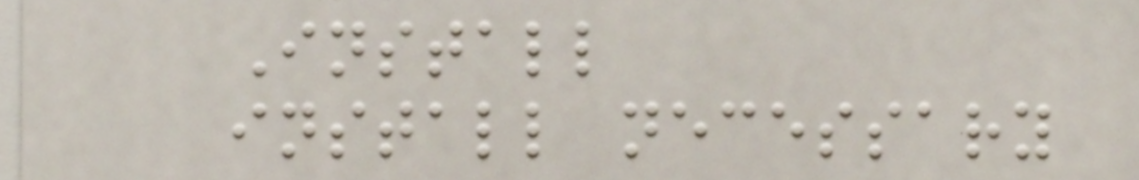Install
install necessary
